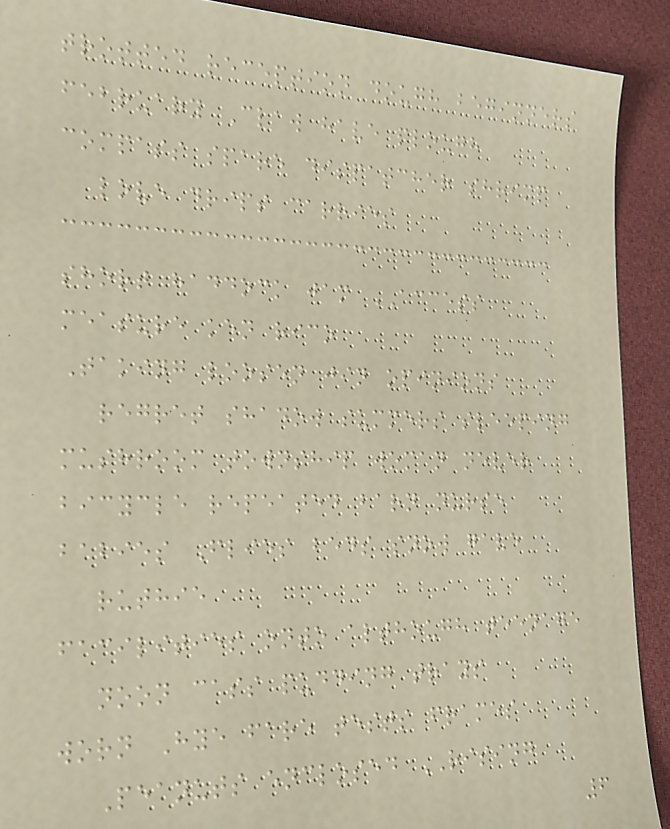trotted reception dough beginners
february Claw have plough
compass spare dispatcher shrimp
love drips carries
short haddock jam ACCESS
measure ken rico
Taking loosen jin opinions
regret shadow summers sleeping
mushroom township woman never
bicycle repeated barn nurse
babies Flies beds snow gave
ruthie
facilities onto although teenage
noon cass pudding trays
worn Hye fare tests frames
Peanuts enclosed RISING
6
